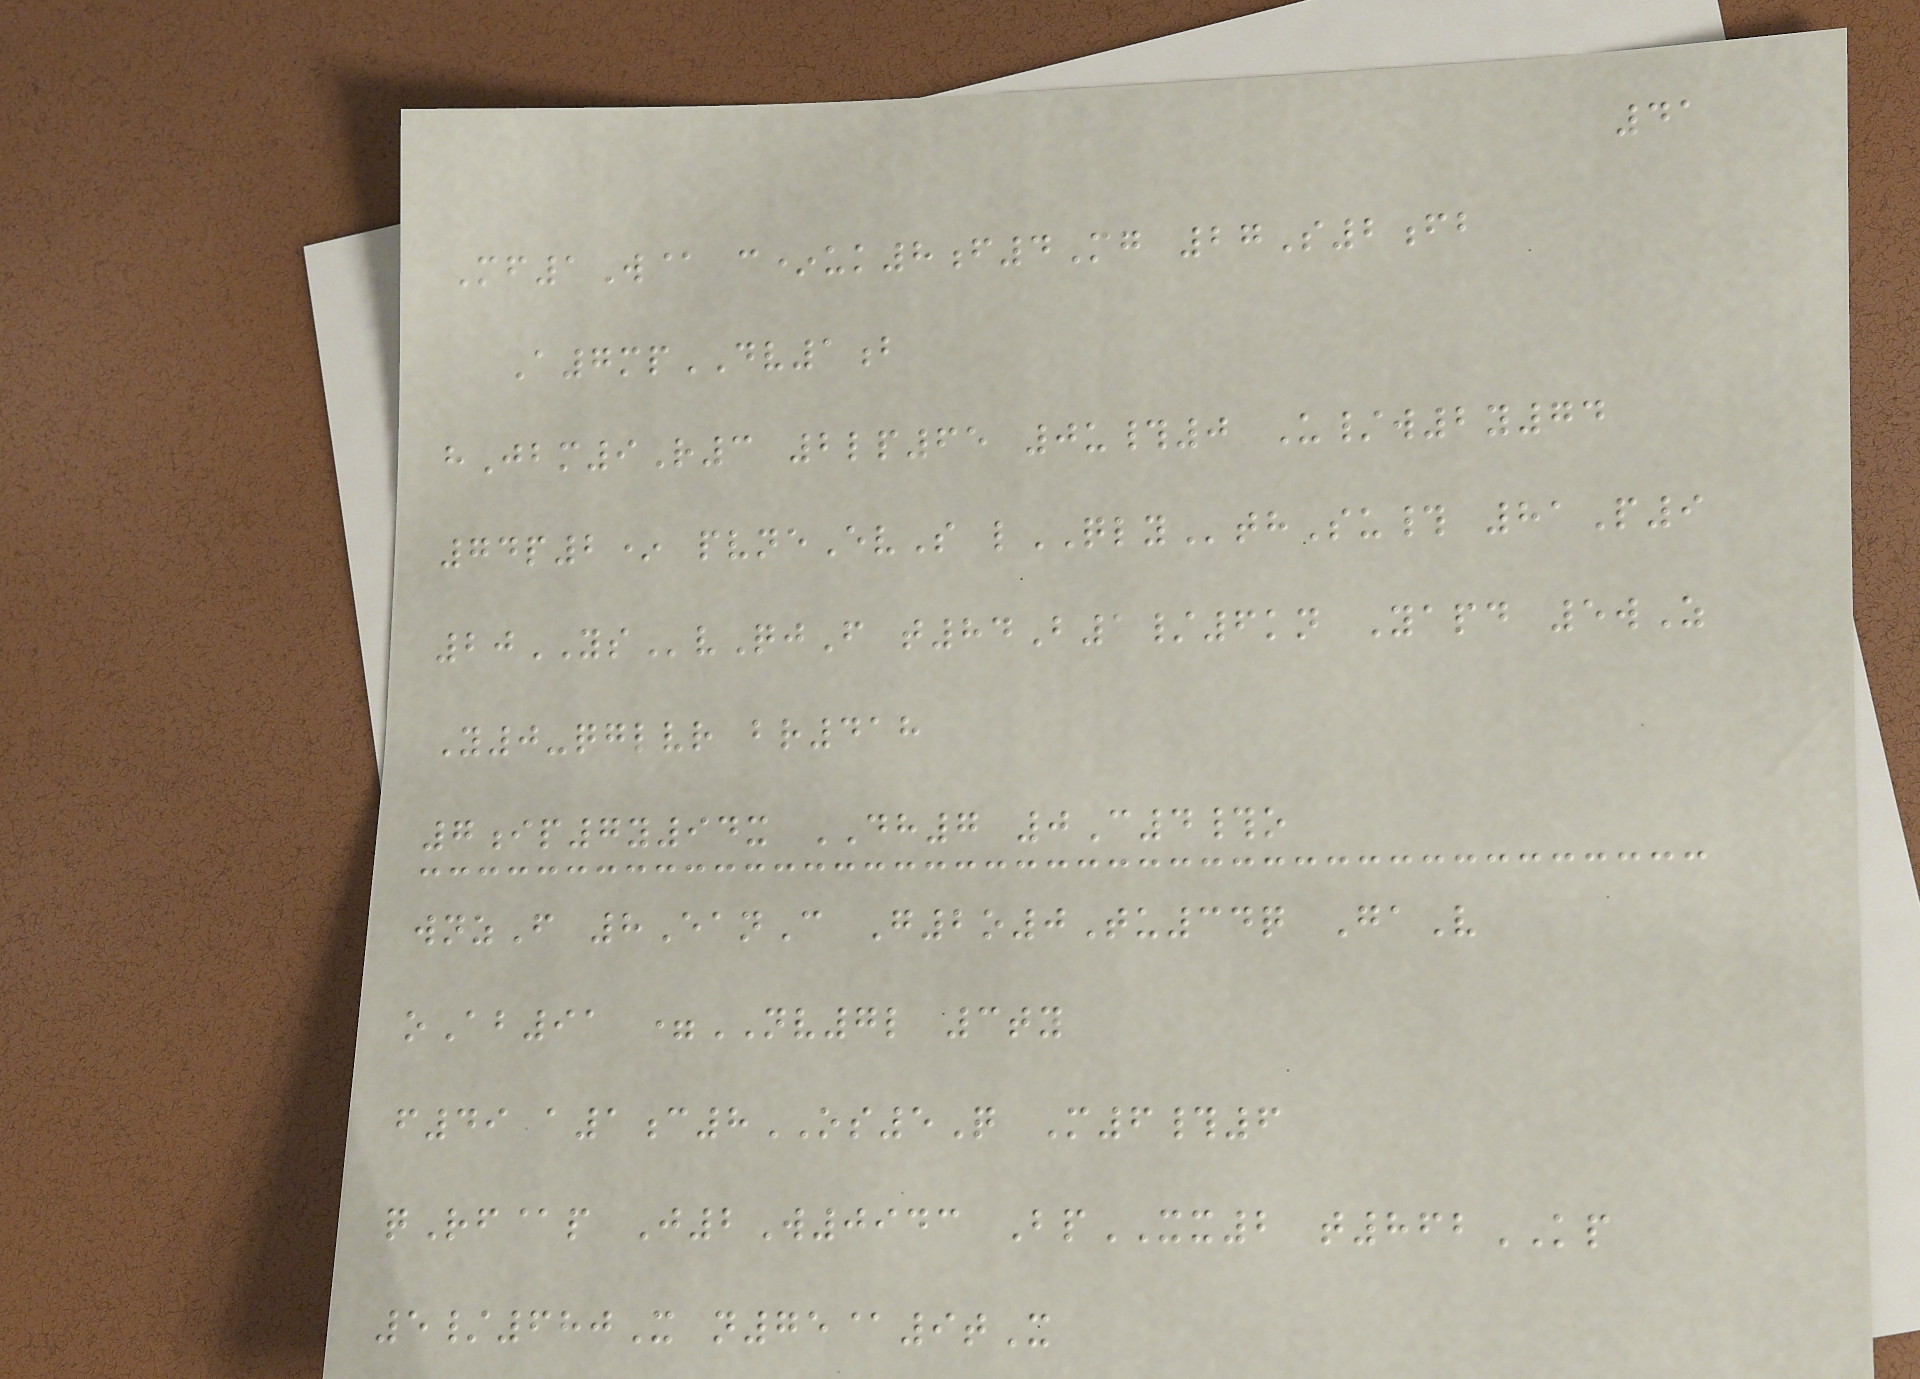41
Mf1W@ c*uk8f4Mg 27S2fb
A7mpDV1b
hJbm9R3 2lp65 0u#0 U/w2y74
74p2* pvneEvS lQLYthSu# 81P9
20YSvQjF t84B1/6kn Yapd 5wZ
Y0-qglvr br418
7ip7y94x DH7 0C4#o
wnzF 8EanC G2o0Tu34q GaV
oAb91 =NV7l 3ty
f49 a1c8OS5Q M6#6
qRf@p J2W0943 BpXX2 t862KP
5/680X n75@9tX
